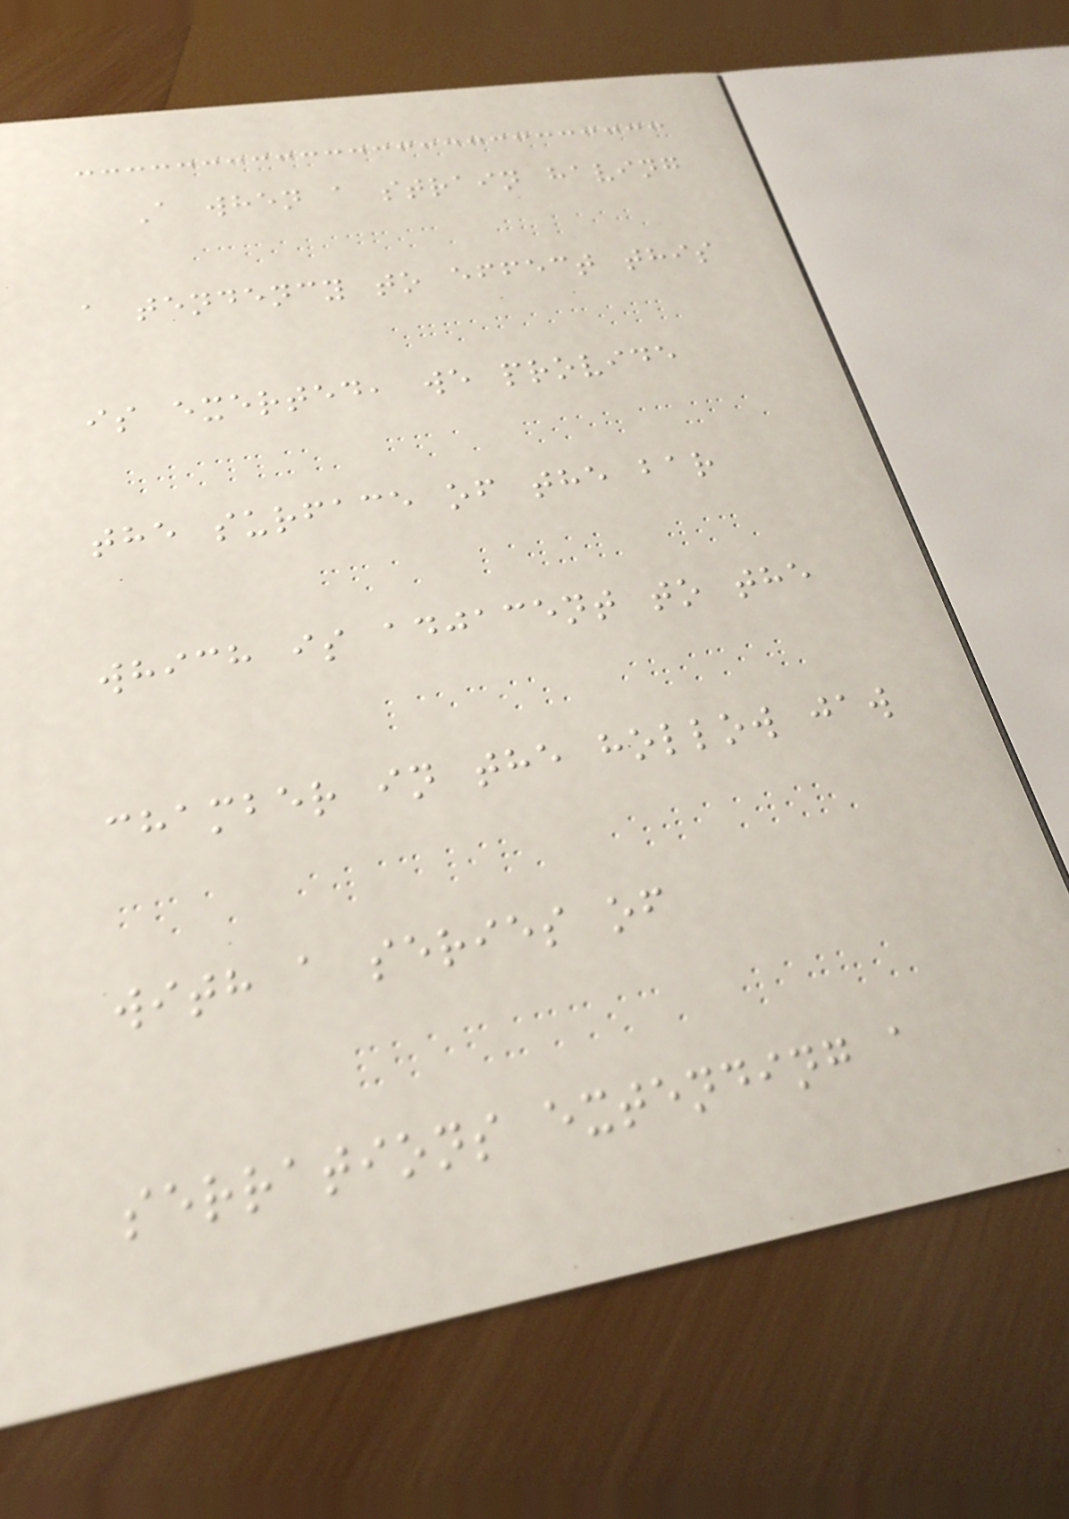A when a strain having
a tendency to effect this
is exerted, we provide
the surface of the bar
which is adjacent to the
chamber in the hollow jaw
with a series of
serrations extending a
